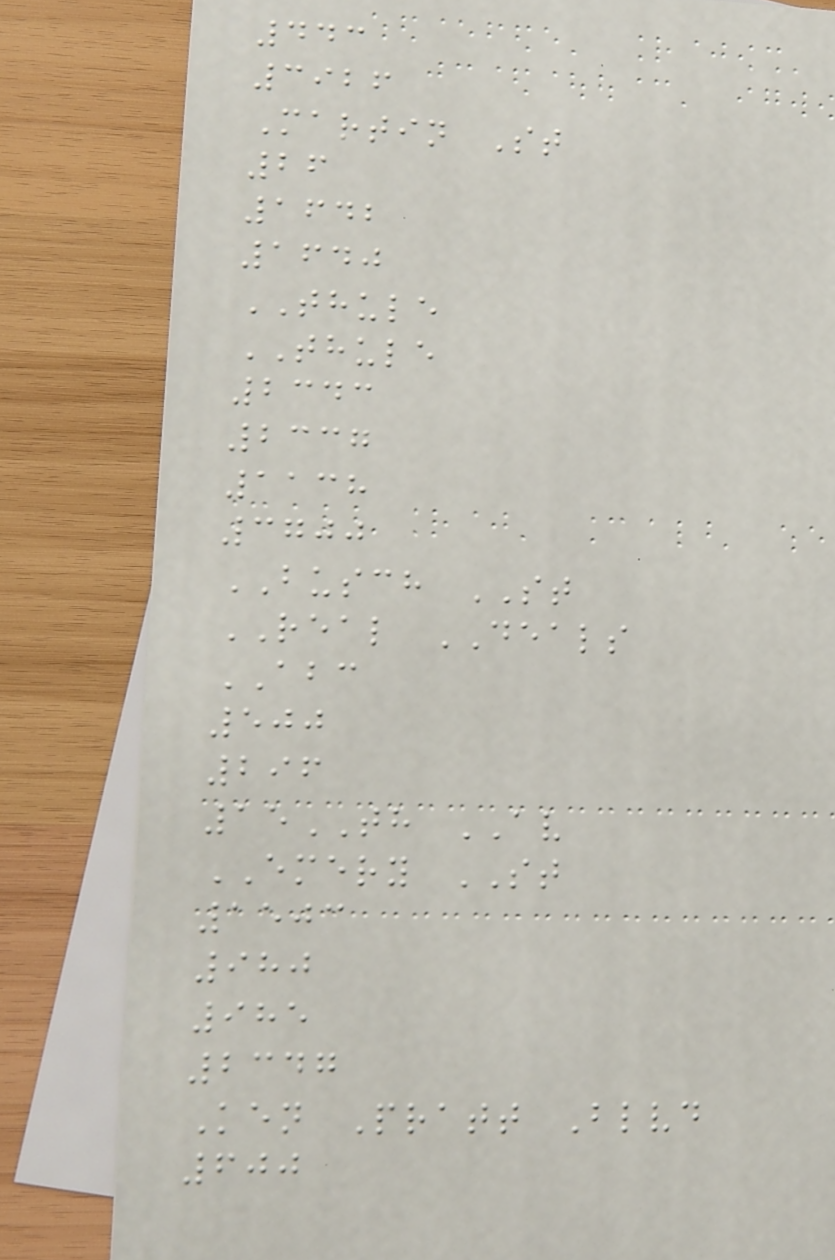443
3926
Martin St
26
1642
1640
THULE
THULE
2343
2337
1138
3700
BUSCH ST
REAL DEALS
ABC
500
296
15TH AV
EMERY ST
1503
980
985
2347
Ken Pratt Blvd
600
